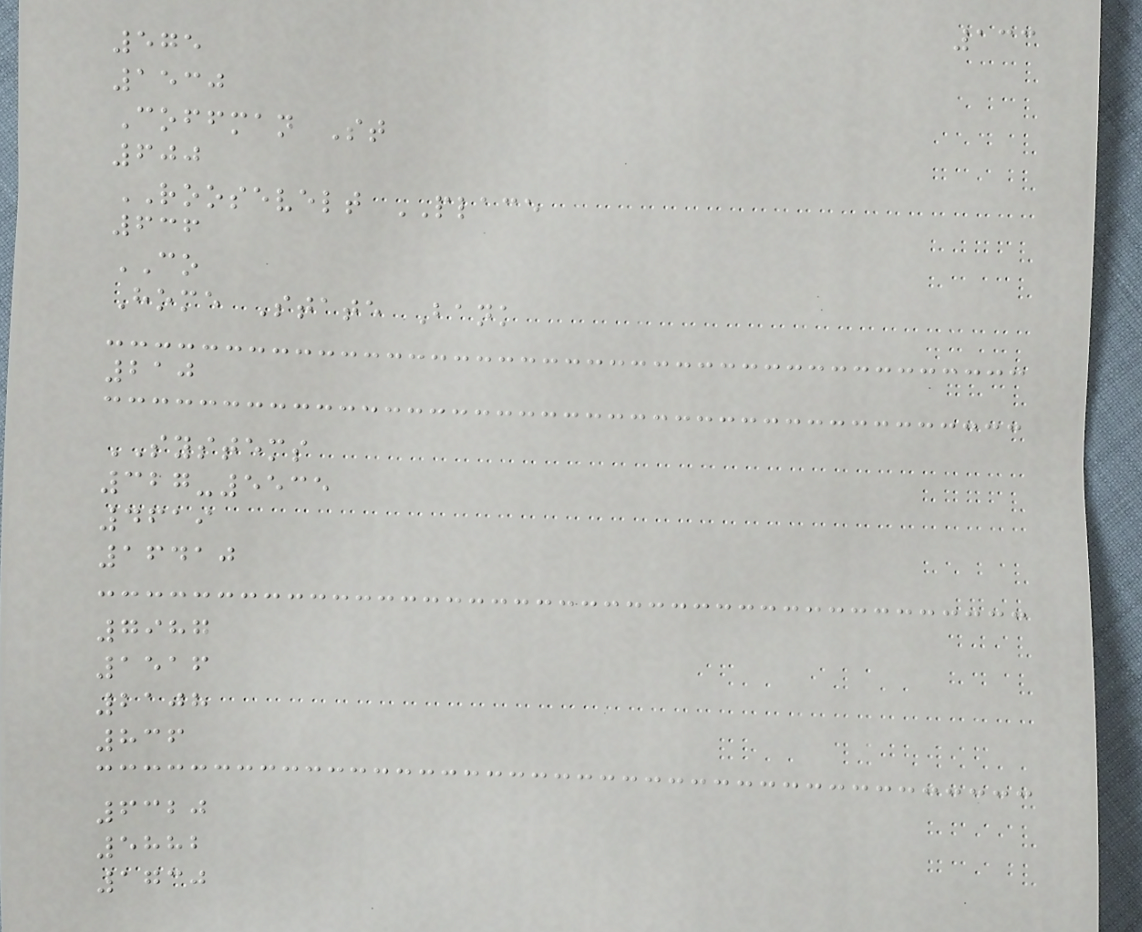133
575
1530
Coffman St
600
ROOSEVELT PLACE
636
CO
Home State Bank
210
SYSTEMS
327-5535
4619
16410
7987
1516
2108
836
6320
5882
1730
